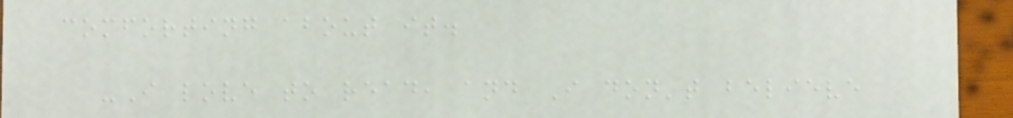comforting about it.
-I love to read, and I don't believe
